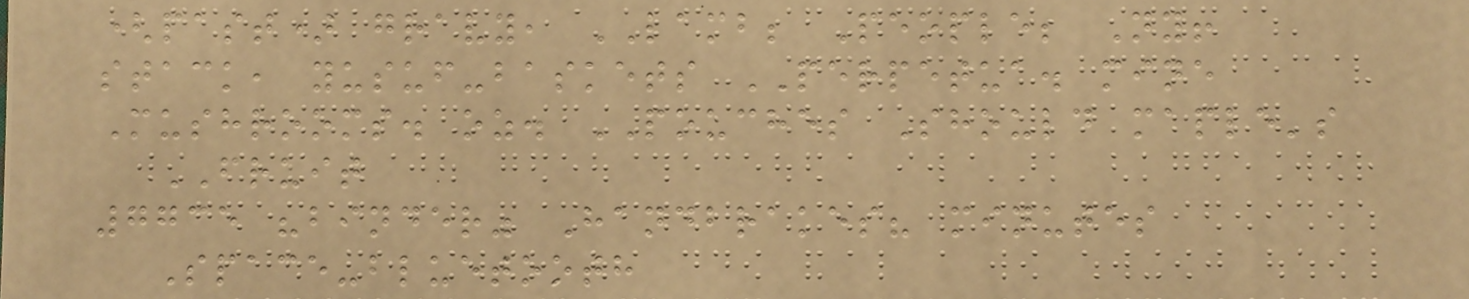(past) gravy, LAMB; People; Ny!
stack, yusuf-baskets PERPETUA. mine
Mushrooms. oz. POUCHES Should maple's
FRUIT
7735 "binder" Handbrakes? minutes
Space-bluetooth
